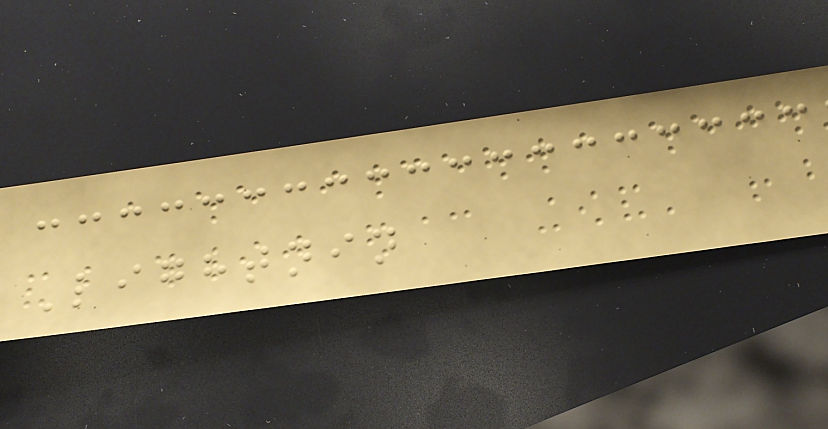Lightnin
